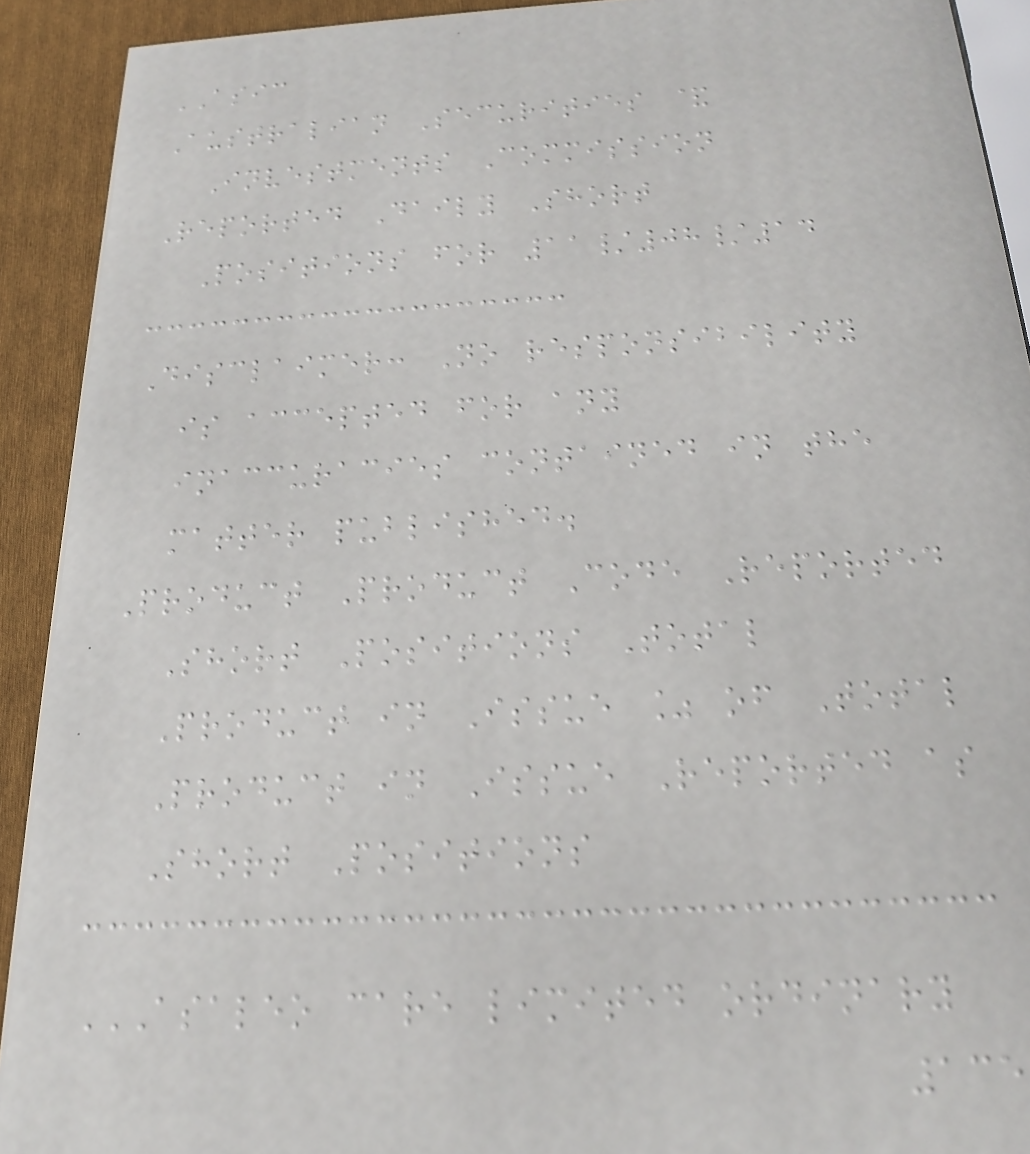ASIC
Australian Securities &
Investments Commission
Reported Daily Short
Positions for 11/08/14
Disclaimer: No responsibility
is accepted for any
inaccuracies contained in the
matter published.
Product Product Code Reported
Short Positions Total
Product in Issue % of Total
Product in Issue Reported as
Short Positions
ASALEO CARE LIMITED ORDINARY
135
